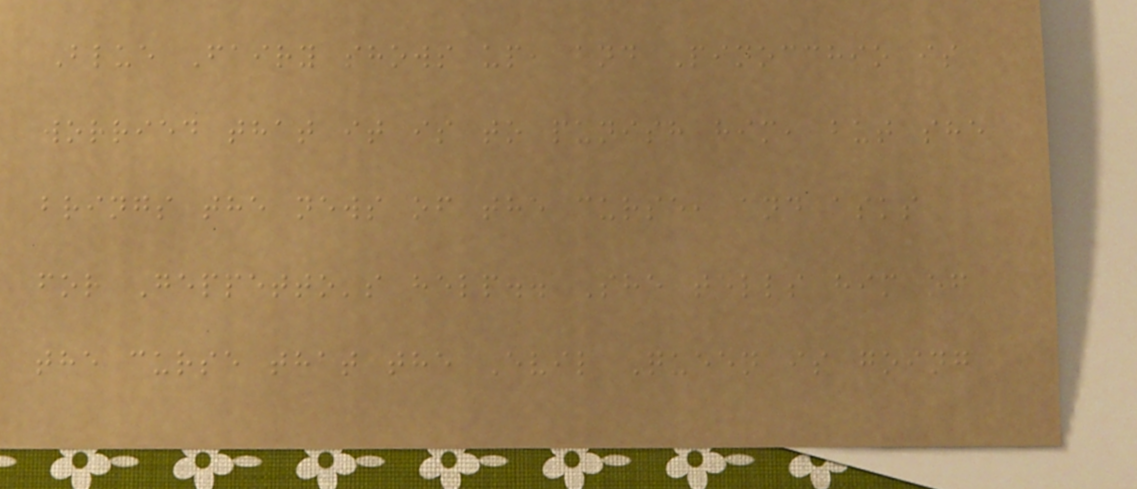Blue Fairy shows up, and Pinocchio is
worried that it is to punish him, but she
brings the news of the curse, and asks
for Geppetto's help.. She tells him of
the curse that the Evil Queen is going
